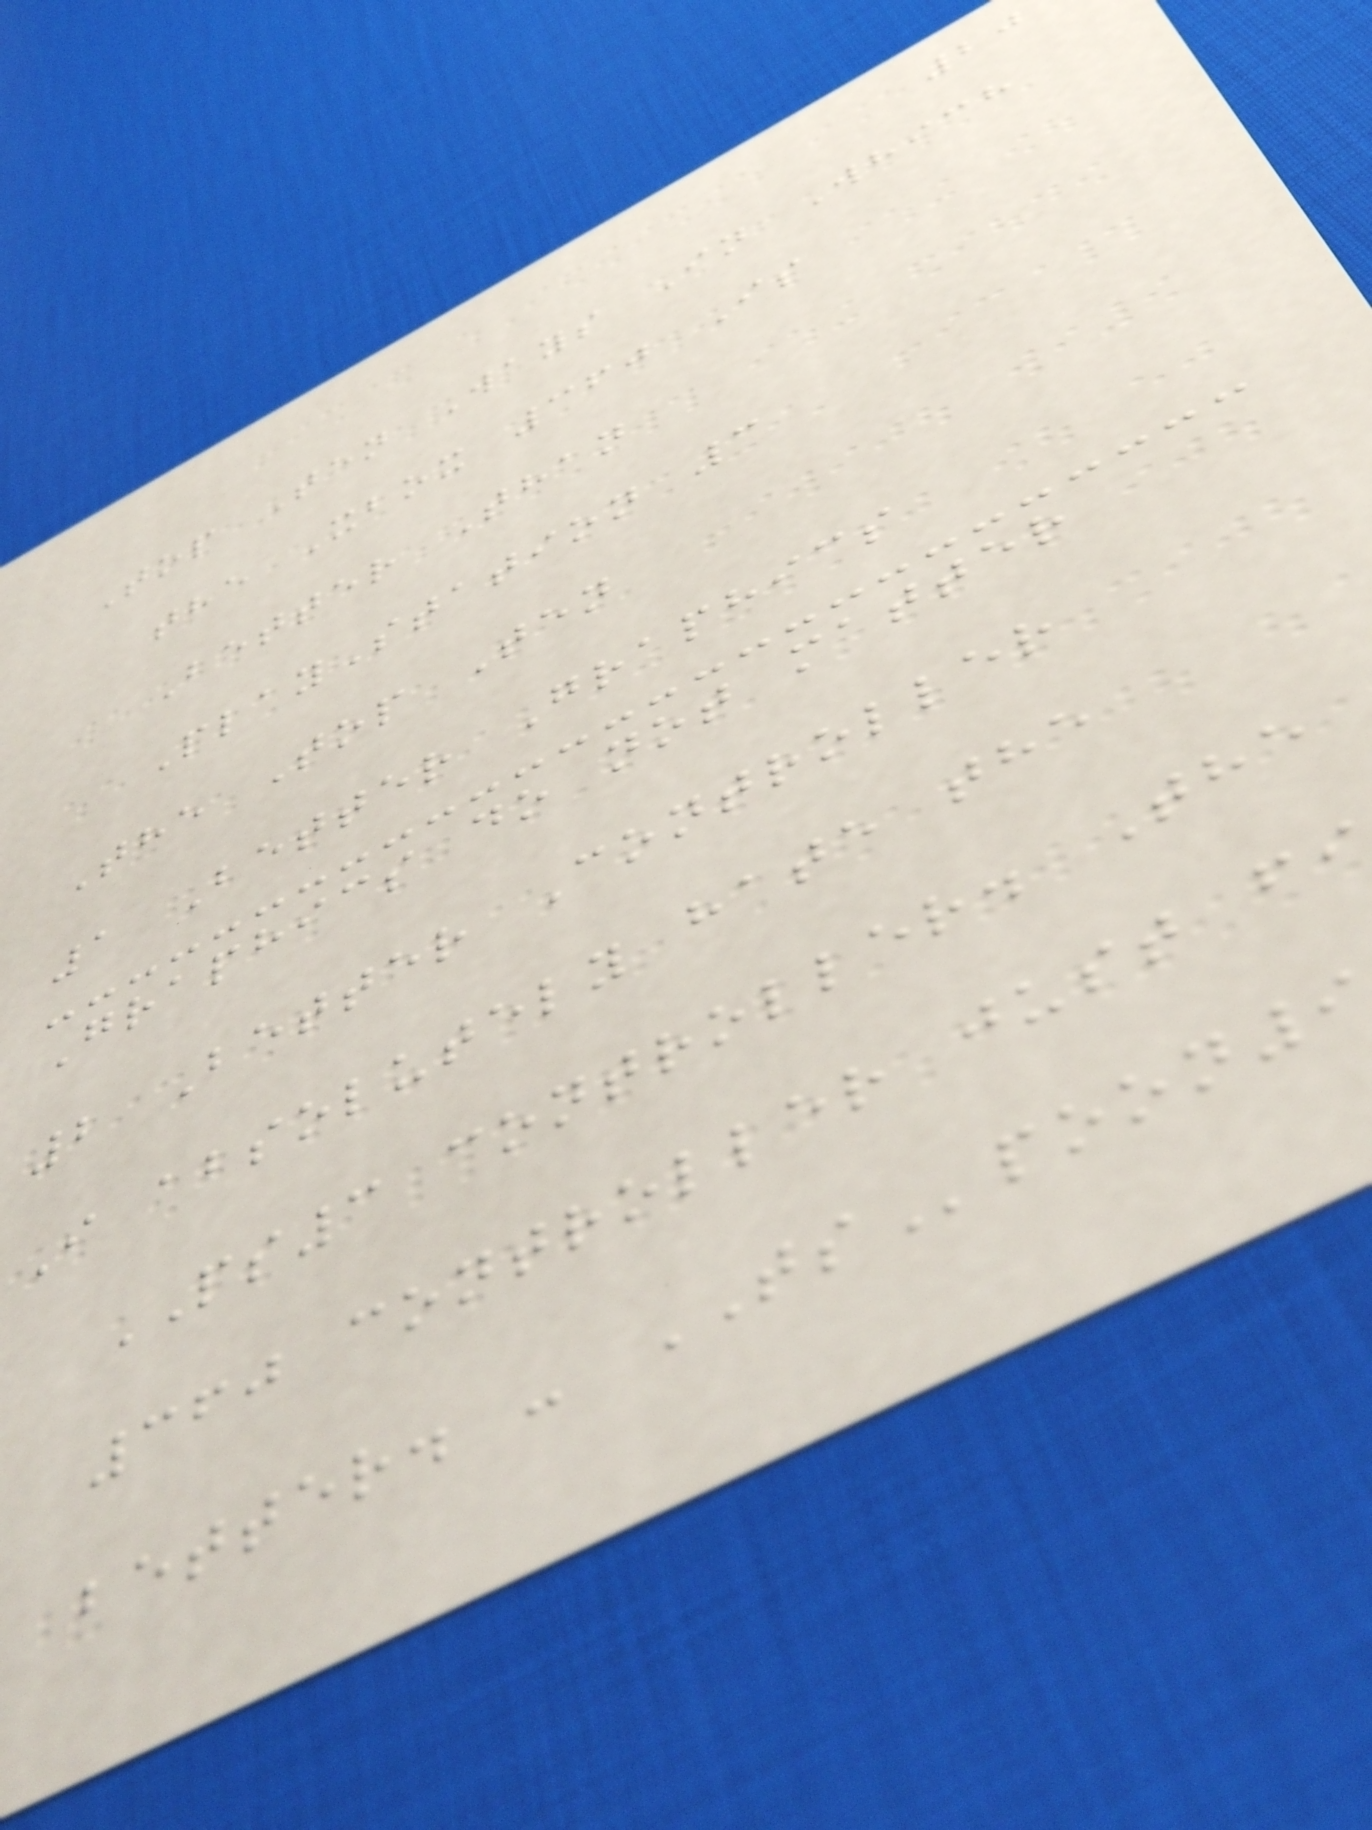20
Top Ten Ways In Which
the Xbox 360 Is
Better Than
PlayStation 3
The Top Ten
1 Better Graphics
Graphics do not matter
2 Better Controller
I absolutely hate the
PS3 controller. The
360 controller just fi
better. - TSpoon9
